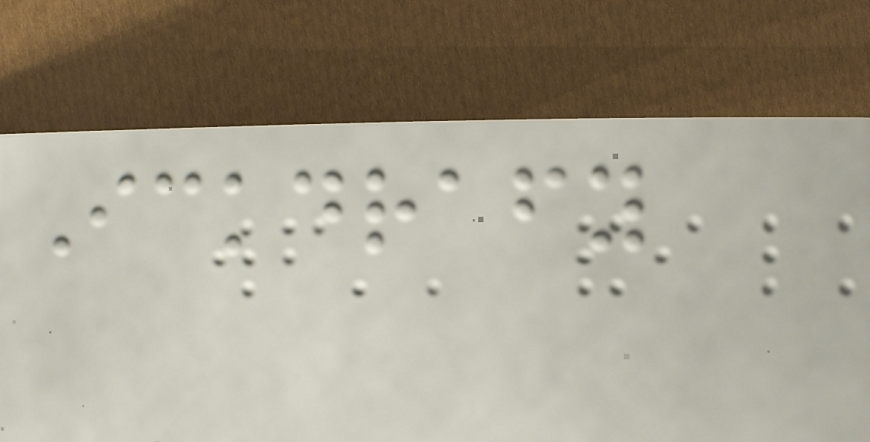Ickdrafy
